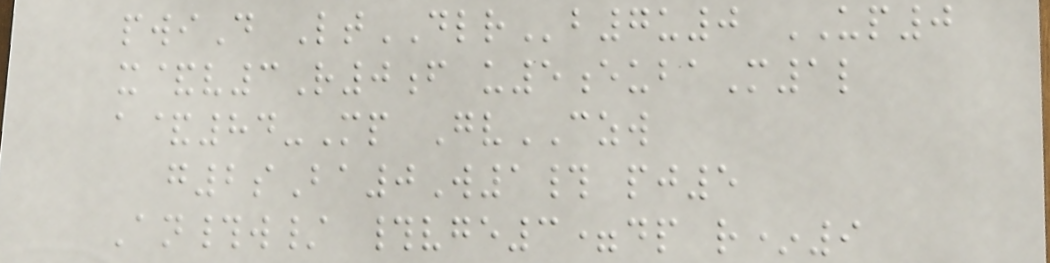pwiD LtDLRb7u0 UP0
x&v3R0f u5eubaM1l
a&84-Mp GvCZW
g2sBa0W1# pj5
An#w/ #vge3=dp r*9
